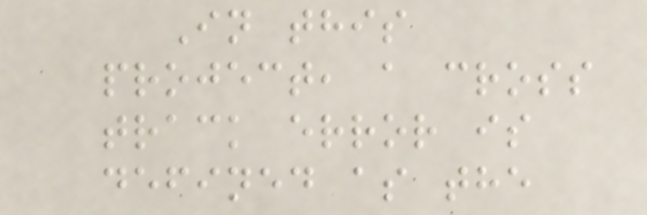In this
project, a cross
track error is
defined as the
